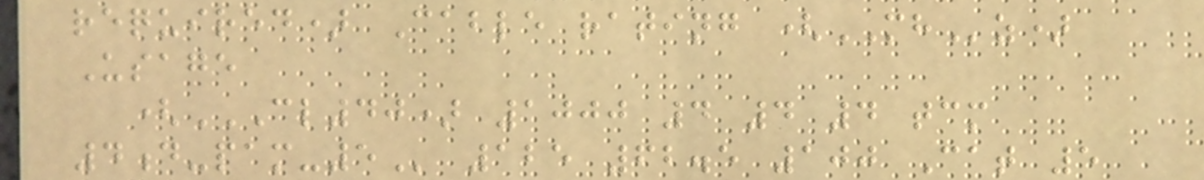required) Cable rating (MHz)
Usage
(CL40) 1000 4 4 4 TCM
4D-PAM-5 125 62.5 100 Cat 5
